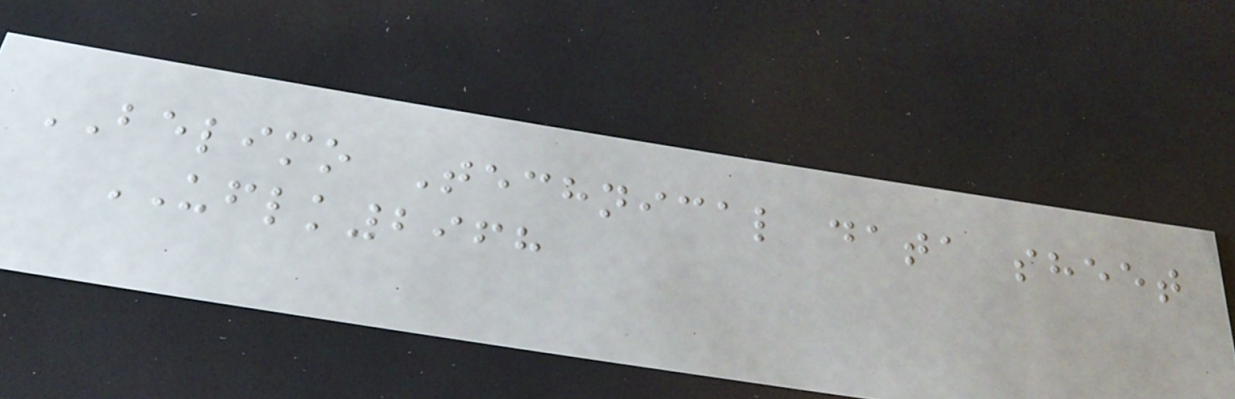BELIMO Technical data sheet
UFLK2968
